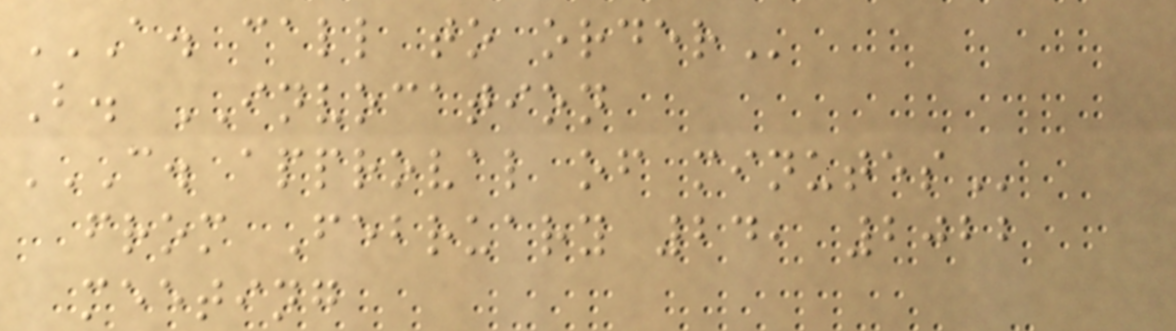A. CALL TO ORDER
B. INVOCATION
C. APPROVAL OF MINUTES
from February 24, 2022
meeting
